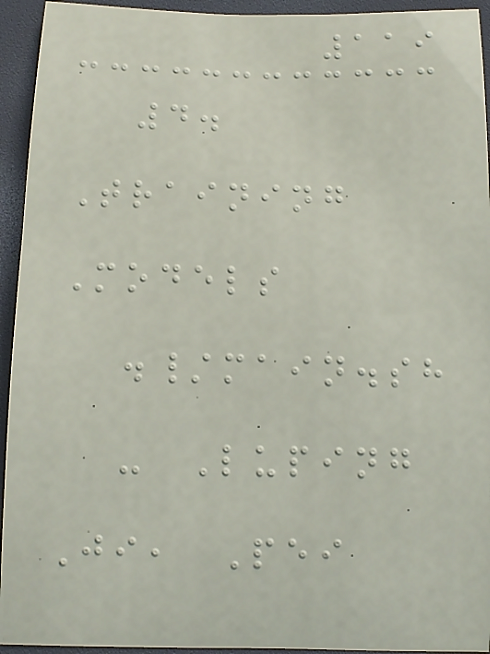119
4.
Training
Models
./main.sh
- Luping
Ji, Pei
